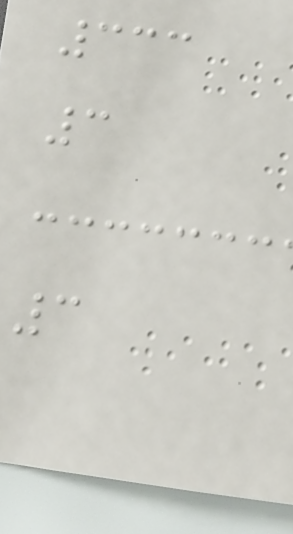333
3
3
